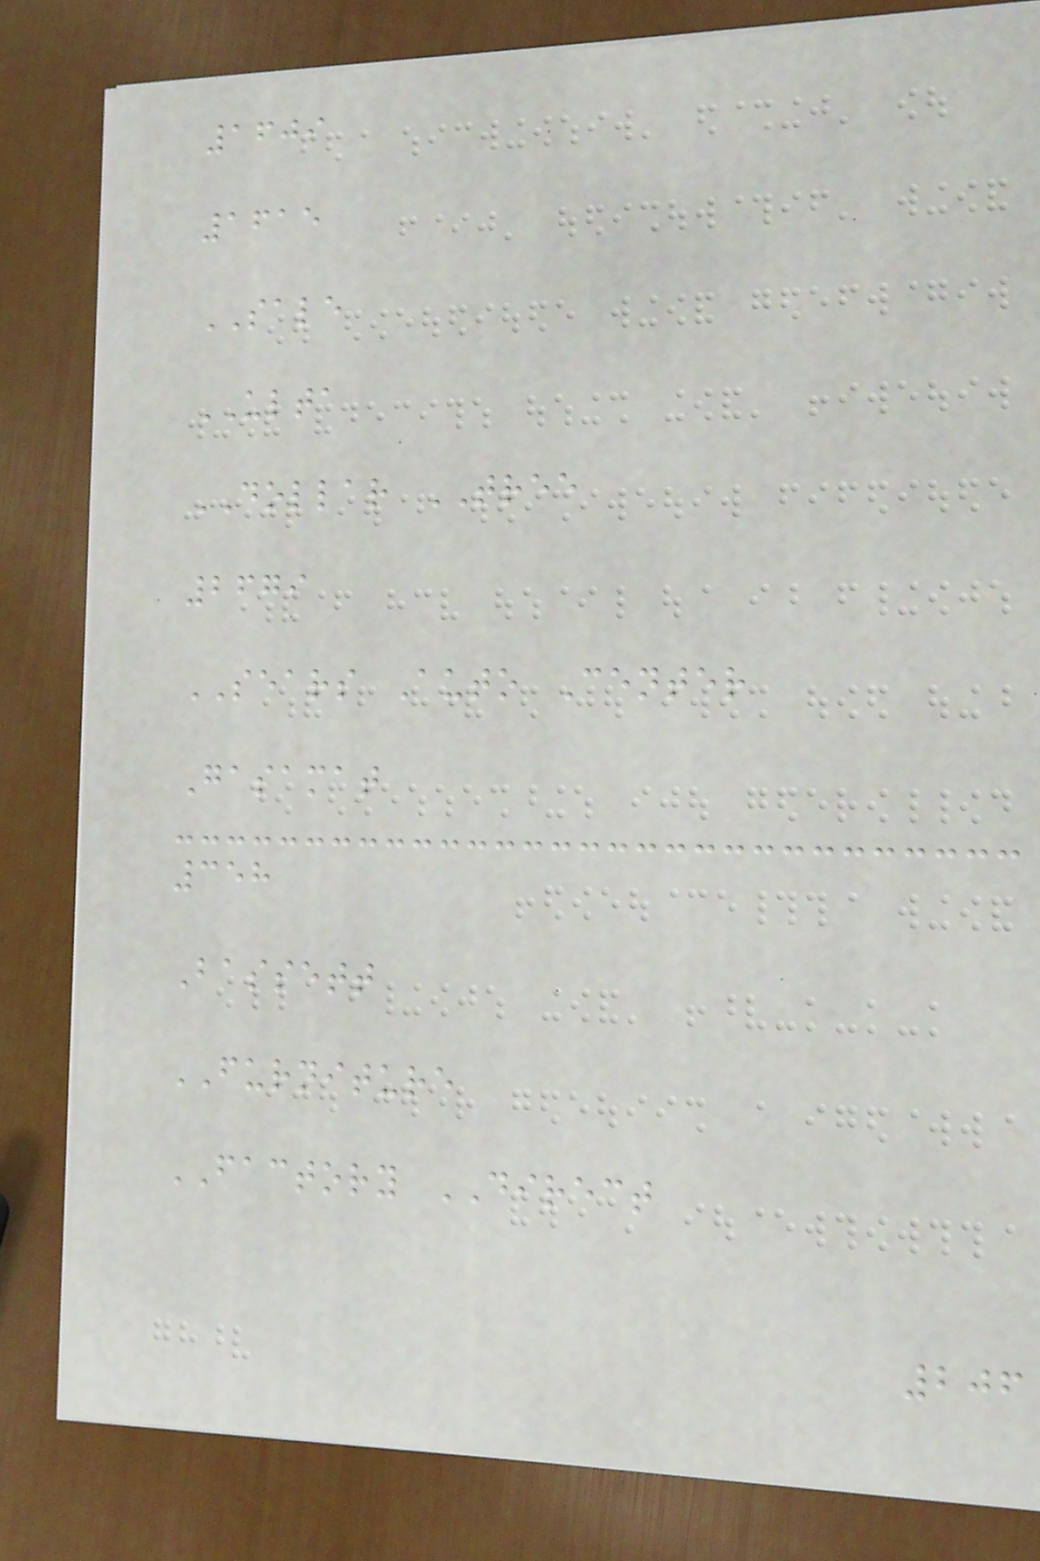1609
1615
SALE
ULTA
DOLLAR TREE
2679
SEARS Auto Center
Gasamat
358
Bassett
FURNITURE
FACTORY DIRECT
206
